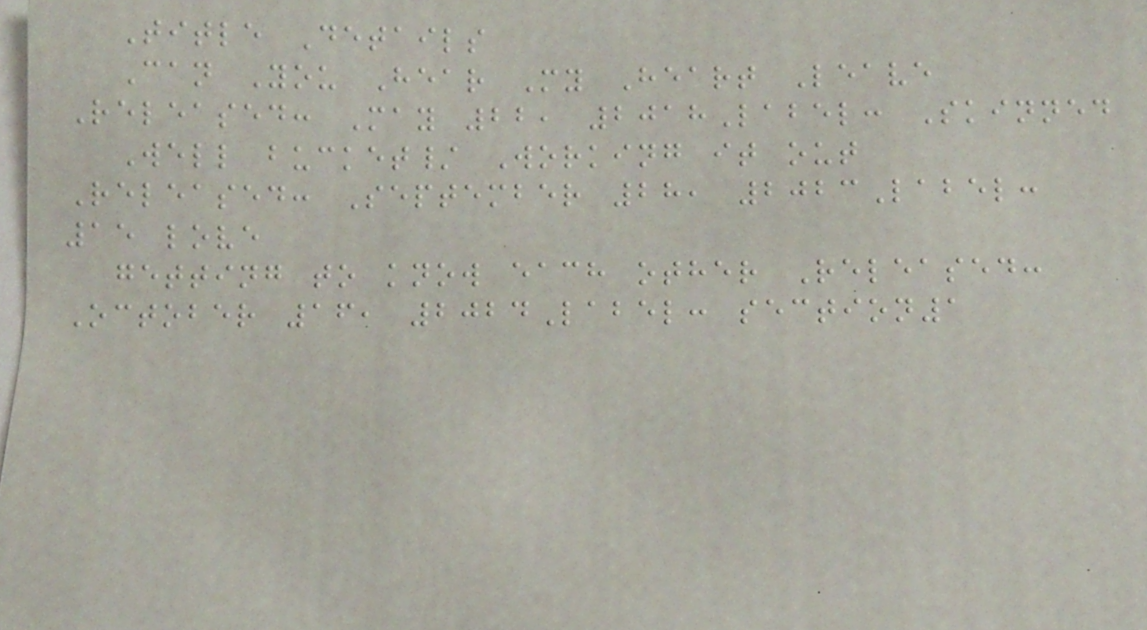Title Details
Can You Hear My Heart Leave
Released: May 22, 2018Label: Skinned
Well bucket/ Working it out
Released: September 28, 2023Label:
15 love
getting to know each other Released:
October 16, 2024Label: section1
